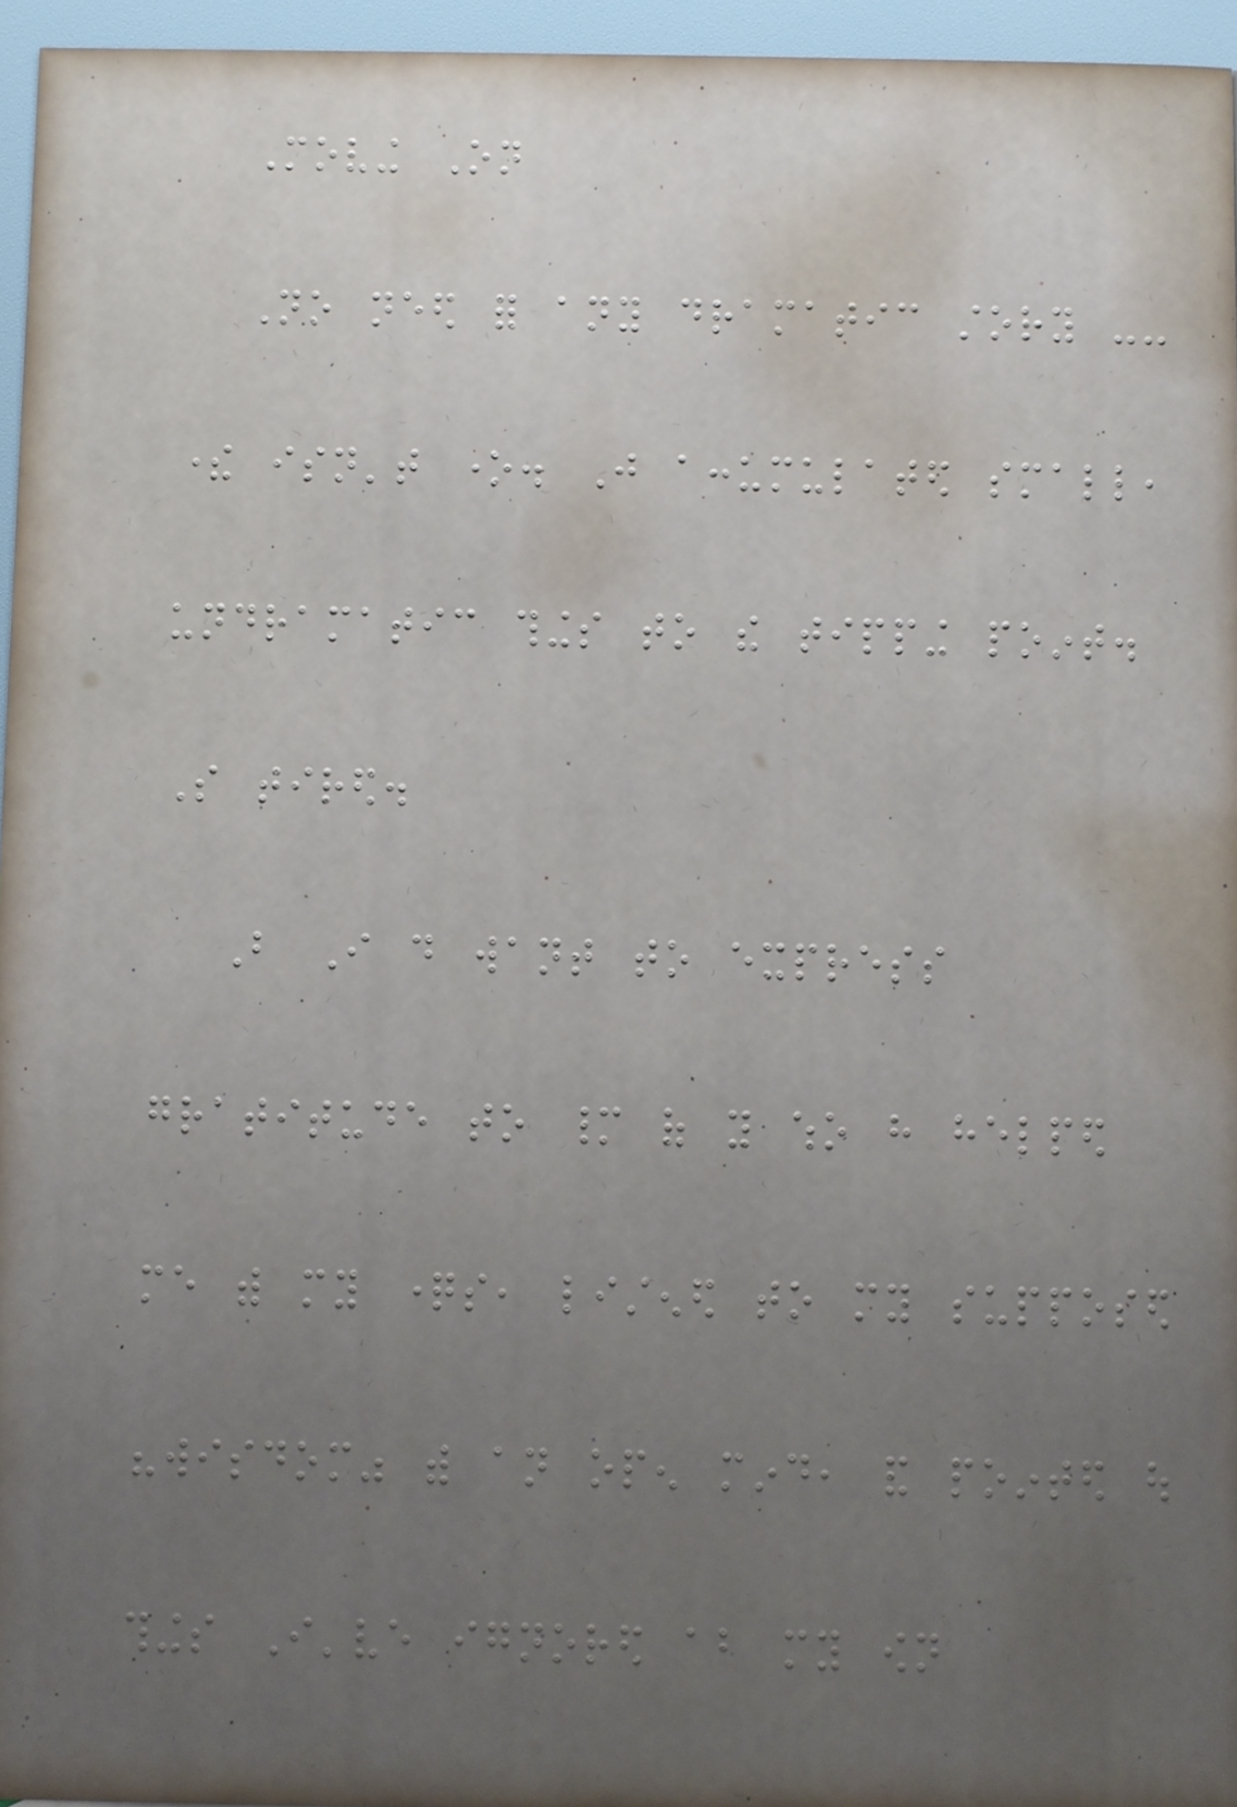Moving On
No need for any dramatic story --
there isn't one. Just accumulated small,
undramatic things to the tipping point.
So tired.
But I do want to express
gratitude to many of you who have helped
me with my questions, listened to my supposed
"wisdom" with an open mind, and pointed out
things I've ignored about my own
